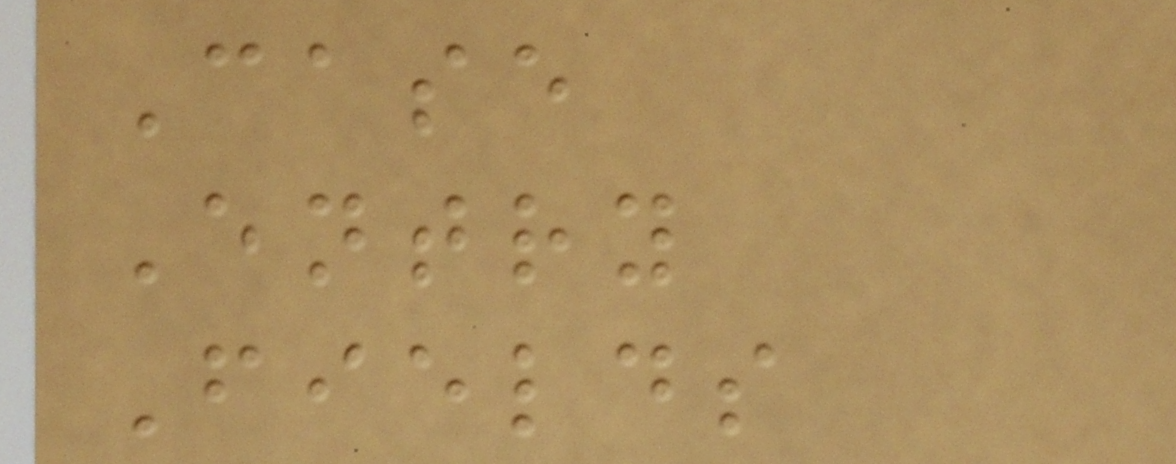Case
Entry
Fields
